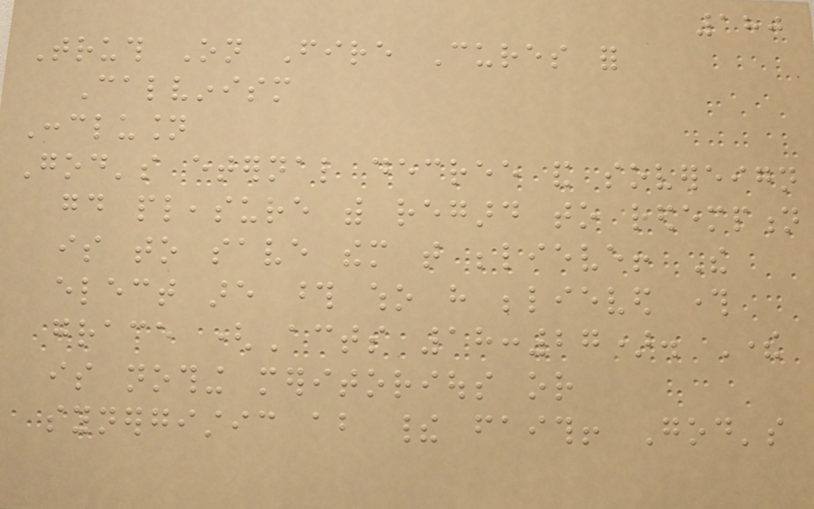180
Truth On Fire Cures for
Calvinism
Conclusion
God's eternal decree and sovereign
good pleasure with regard to redemption
is to save them that believe! The
elect are those who have believed through
grace (Acts 18:27). There
is nothing meritorious or
synergistic about their faith! God's
